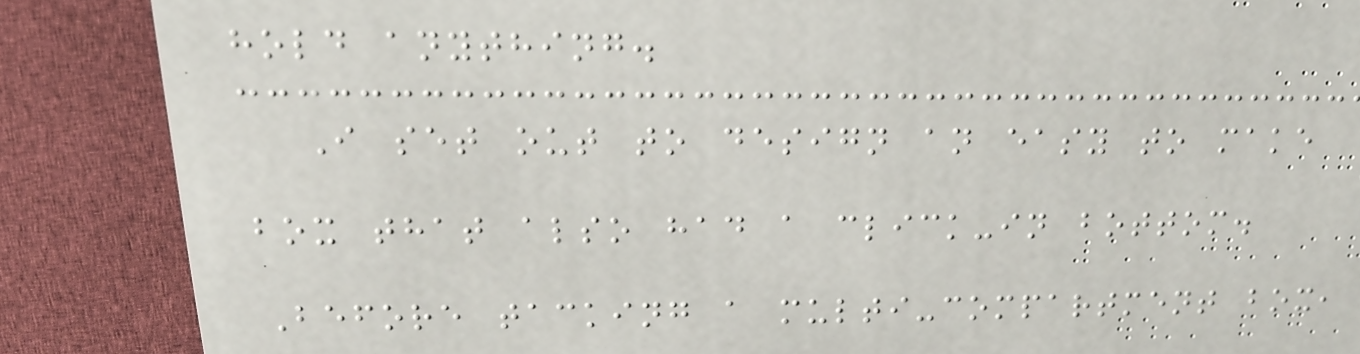hold anything.
I set out to design an easy to make
box that also had a click-in bottom.
Before tacking a multi-compartment box,
